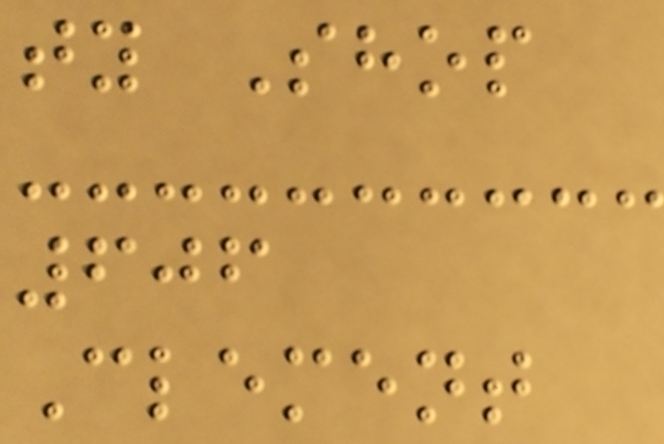ty Shop
606
Clement
